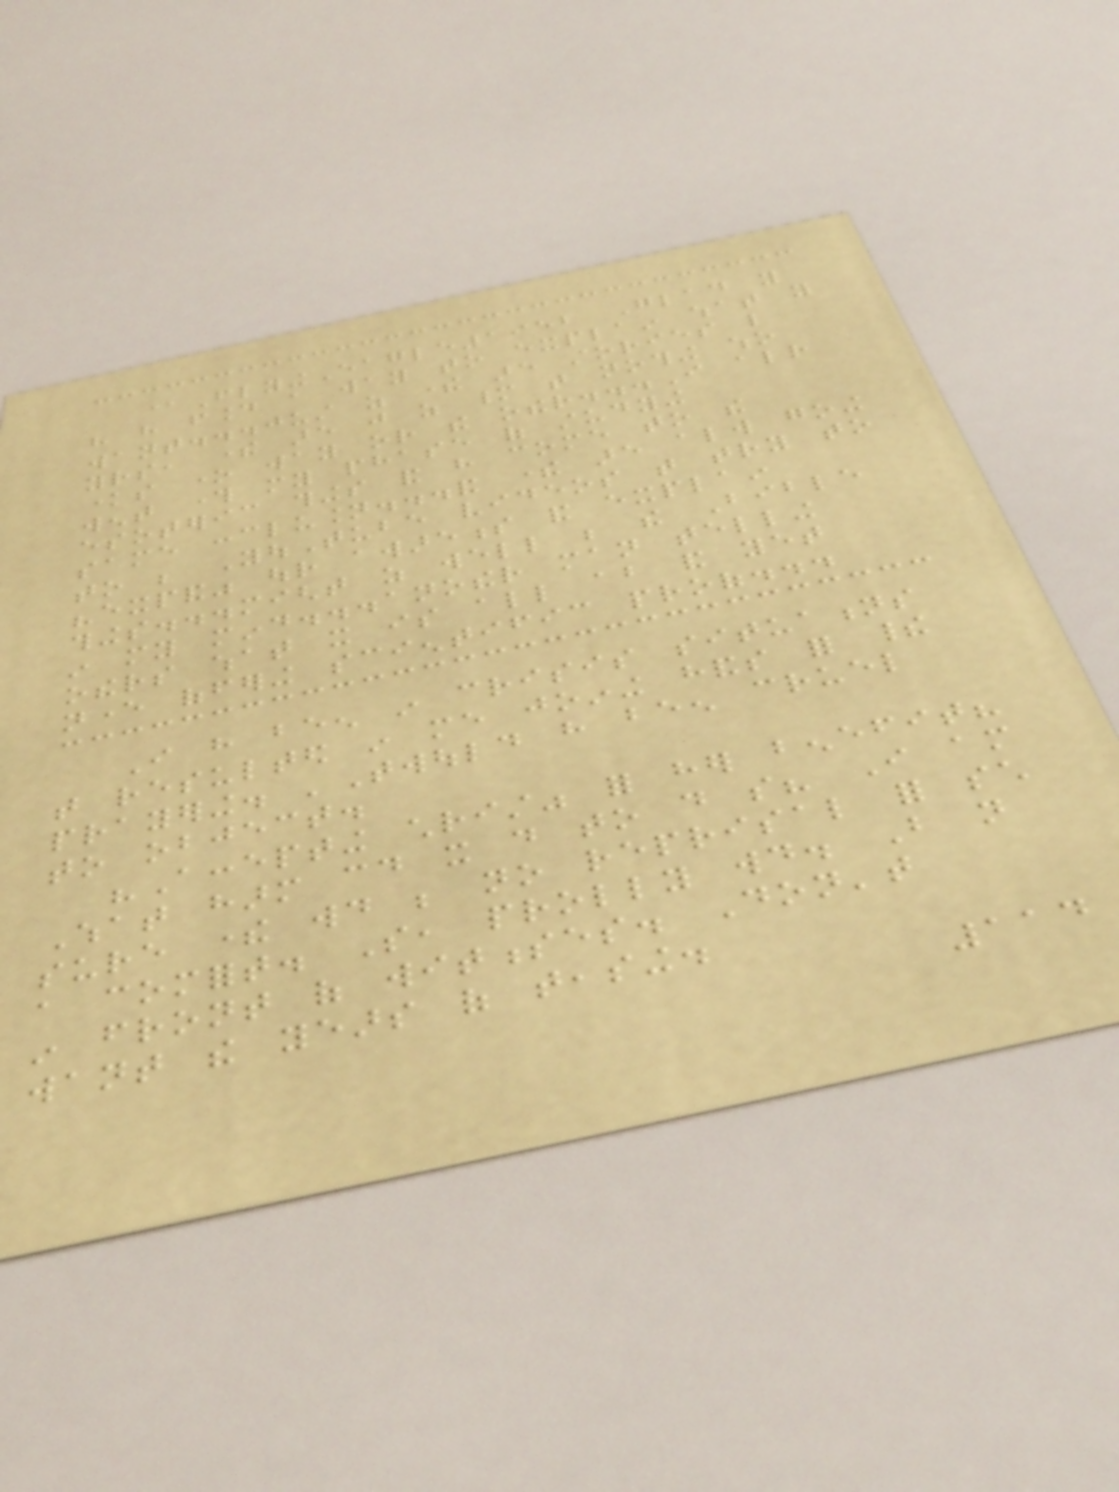@FlyingEagle1952 Glad you
have have found a way to explain what you
want...just as there are stories like
yours, there are just as many that nothing who
knows one way or the other...I already
went through my phase of studying
esoteric things and have come to the
same conclusion...and there are always going
to be YouTube videos that try to
"expand" our awareness and explain
things...might as well be the Bible
in my mind...another man telling
others what it is all about and yet
never offering scientific proof...
I have been in crisis situations
that resulted in me joining hands for their
prayering. 'Twould have been cruel
to object.
"Accepting christ" for her benefit?
What harm could it do to do so? I am
sure there would be no reprisal for such
a comfort. So, prolly would. But not
in front of witnesses. Don't
want the years of teasing.
114
